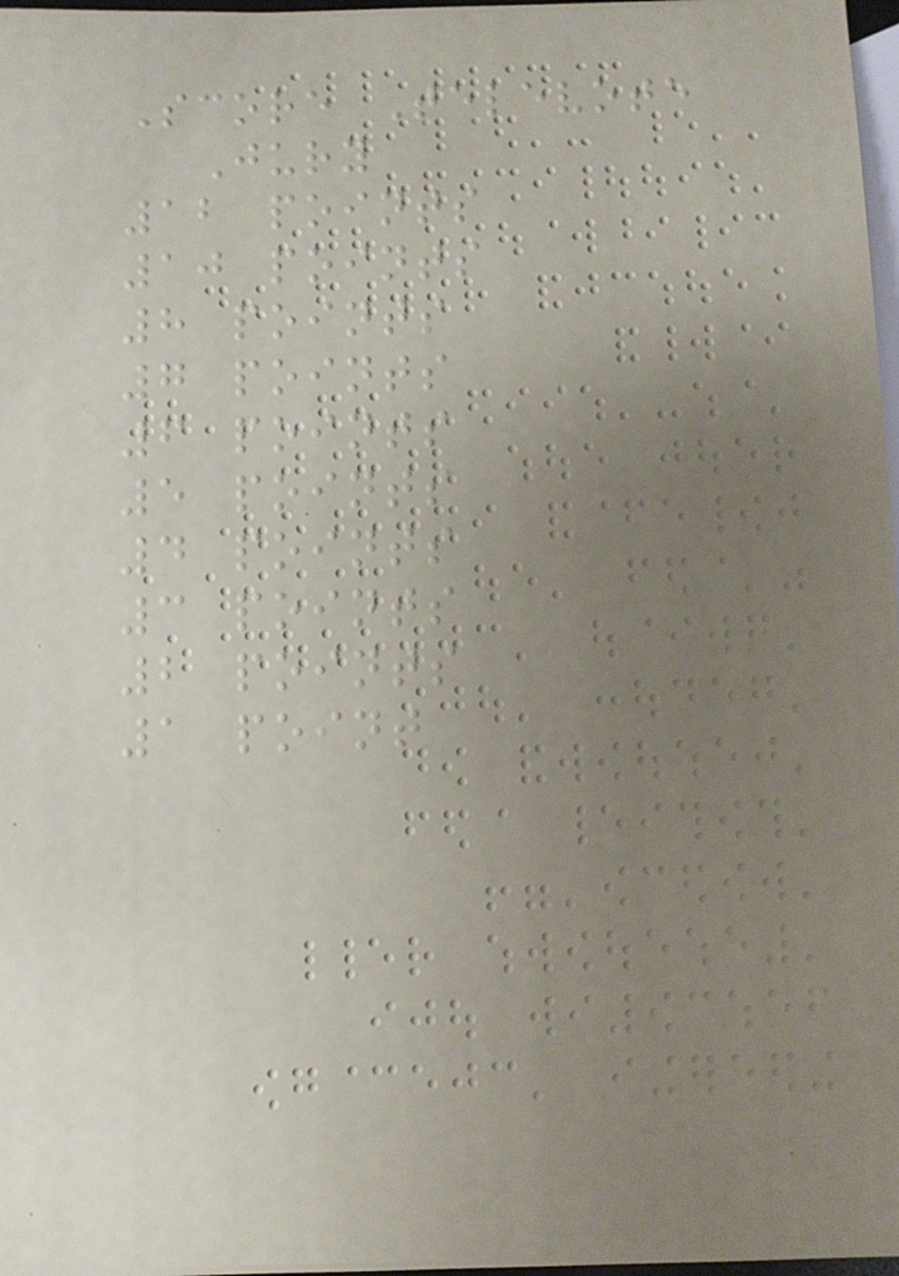Score Televote
Jury
12 points
10 points
8 points
7 points
6 points
5 points
4 points
3 points
2 points
1 point
